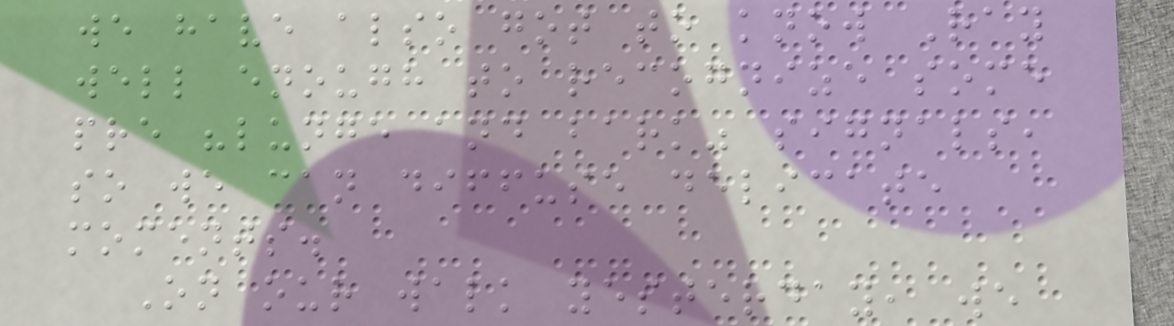we have also got to know Ray
well enough to recognize some
pre "lunge and bark" signals,
so we can diffuse delicate
moments.
On our walk yesterday, we
